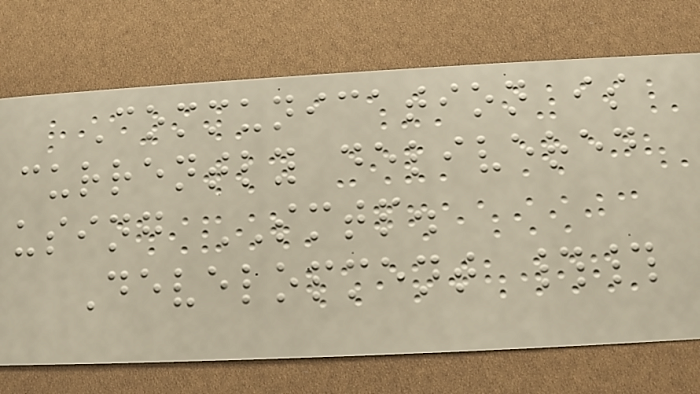Communication is
currently delivered
using SMTP.
Development ##
